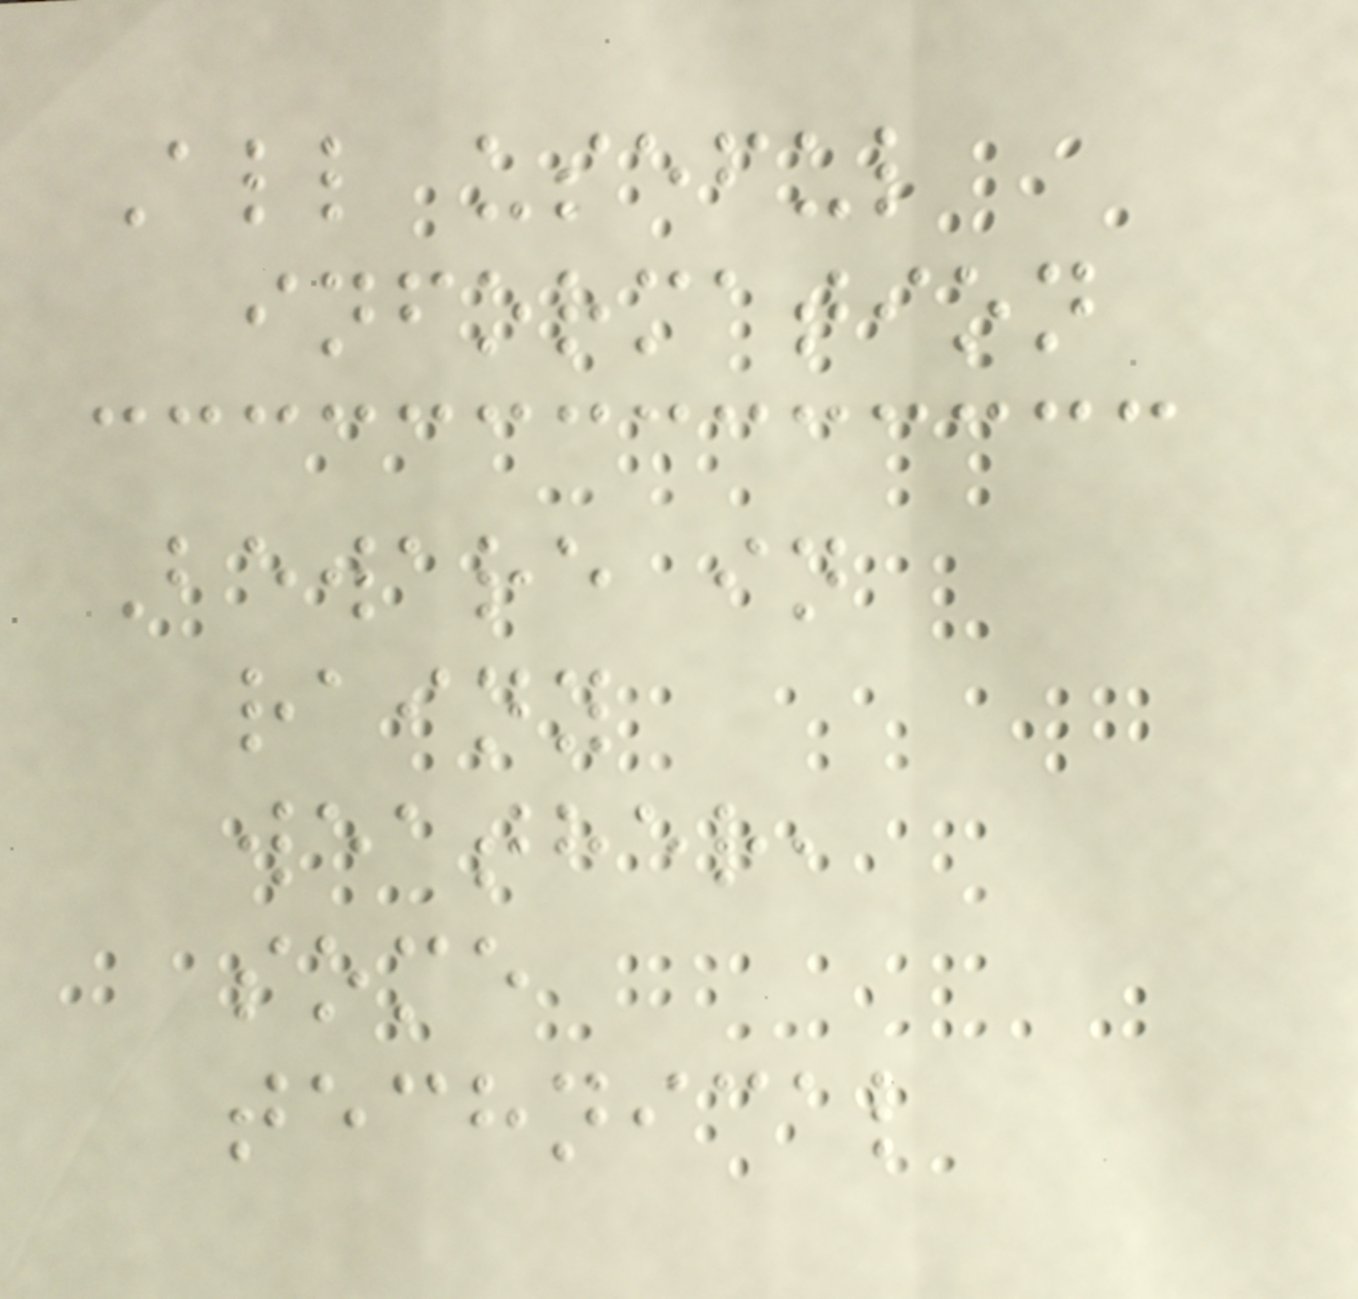All useful
information
Beware in
rainy
weather,
some
technical
